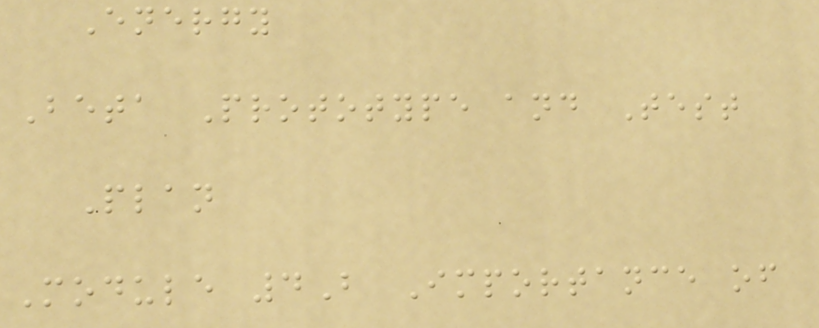Energy
Beta Prototype and Test
Plan
Module 4B Importance of
